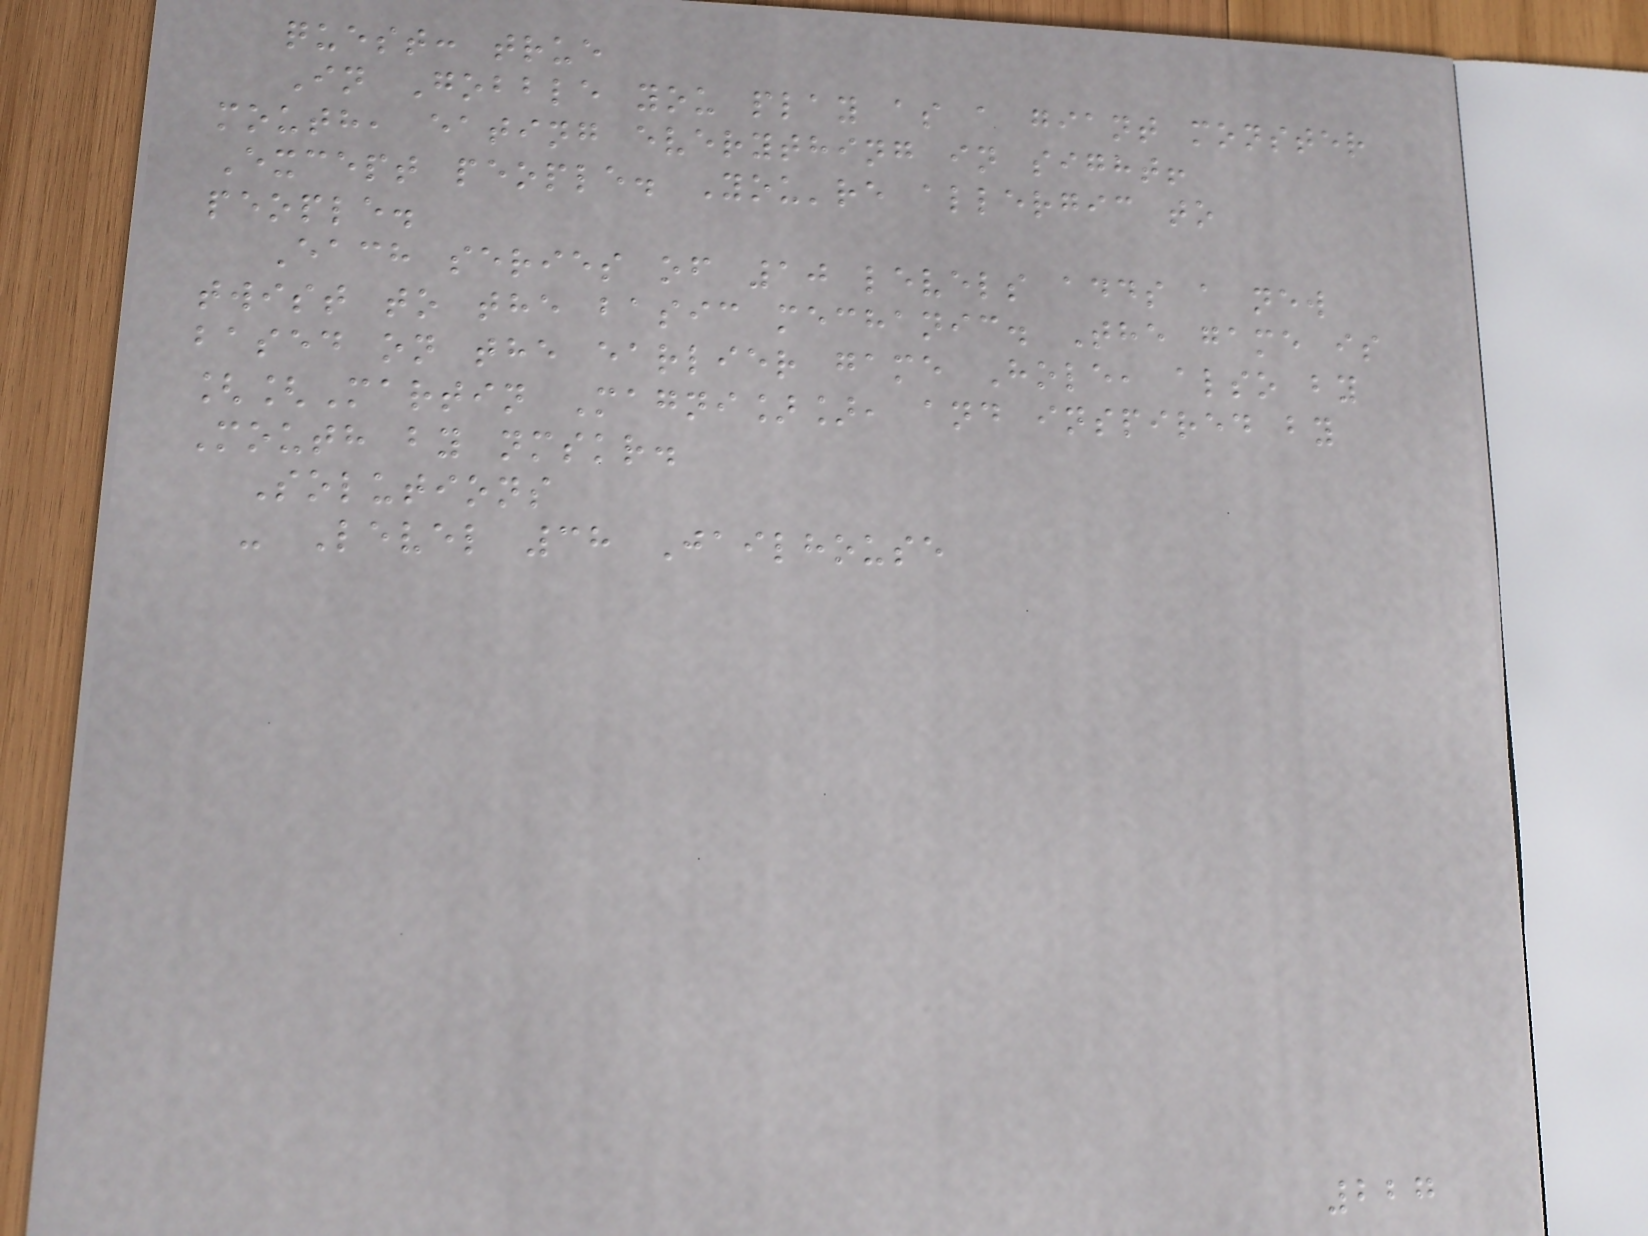quest: true
In Gobble you play as a giant monster
mouth, eating everything in sight!
Except people. You're allergic to
people.
Each series of 10 levels adds a new
twist to the basic mechanic. The game is
based on the earlier game Hole, also by
[[Martin Magni]], and inspired by
Mouth by nmskr.
Solutions
- Level 38 Jailhouse
227
